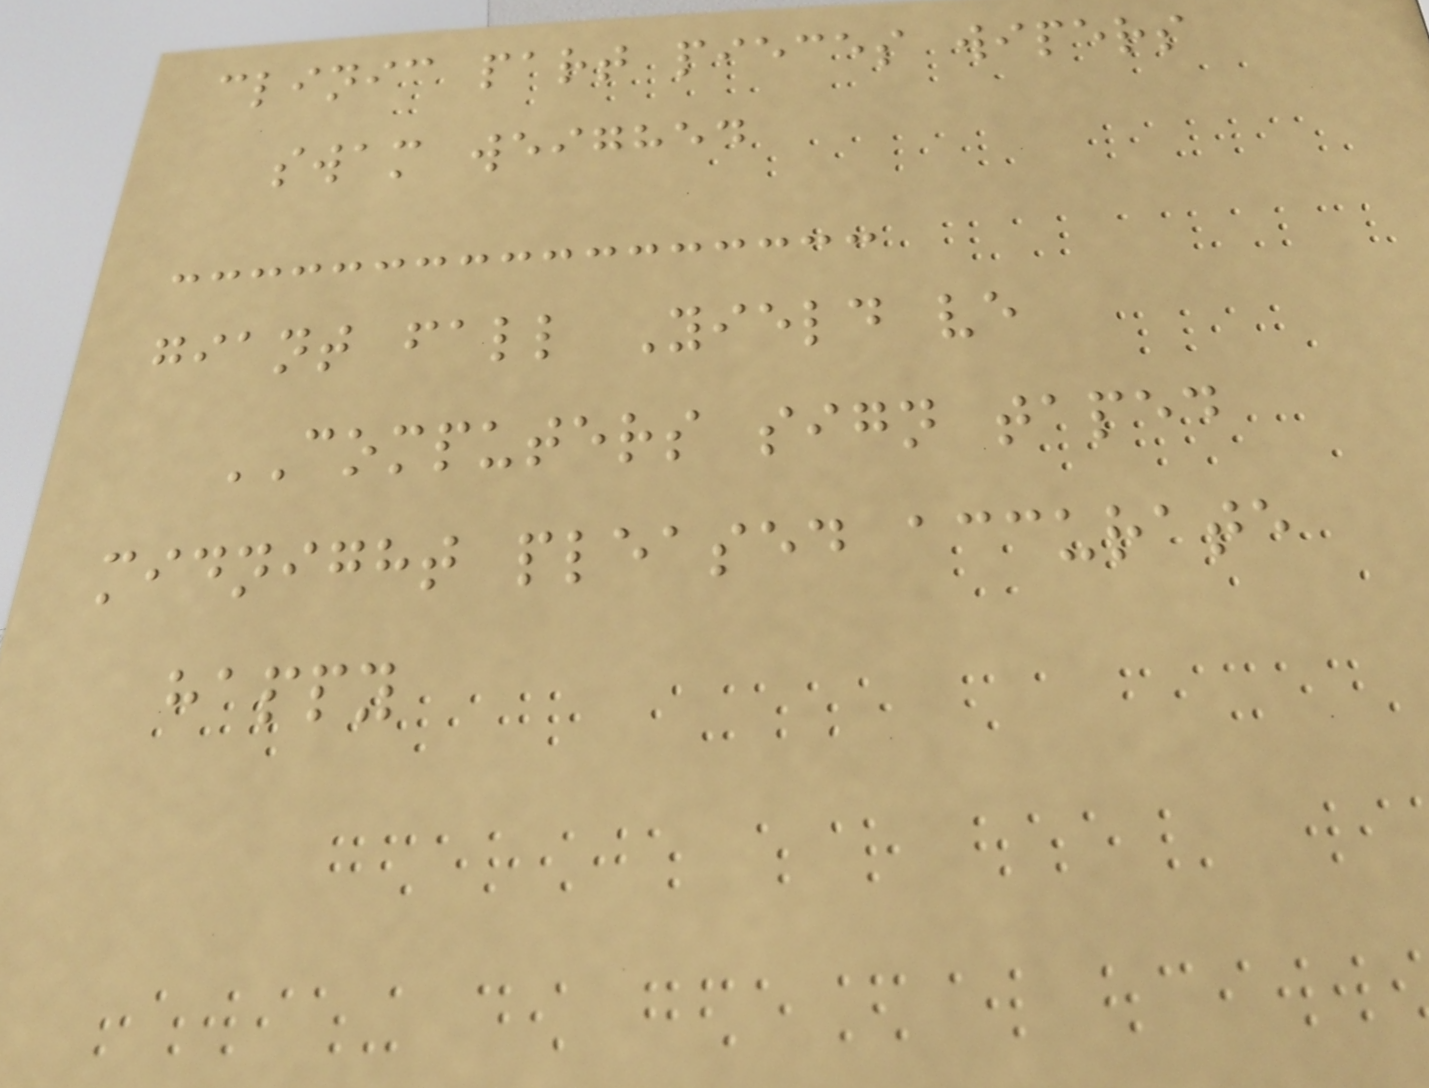clinic part pieces wipers
swam weighed
giant fall Yield ve
COMPUTERS sign taped
midnight pleased accurate
happy
